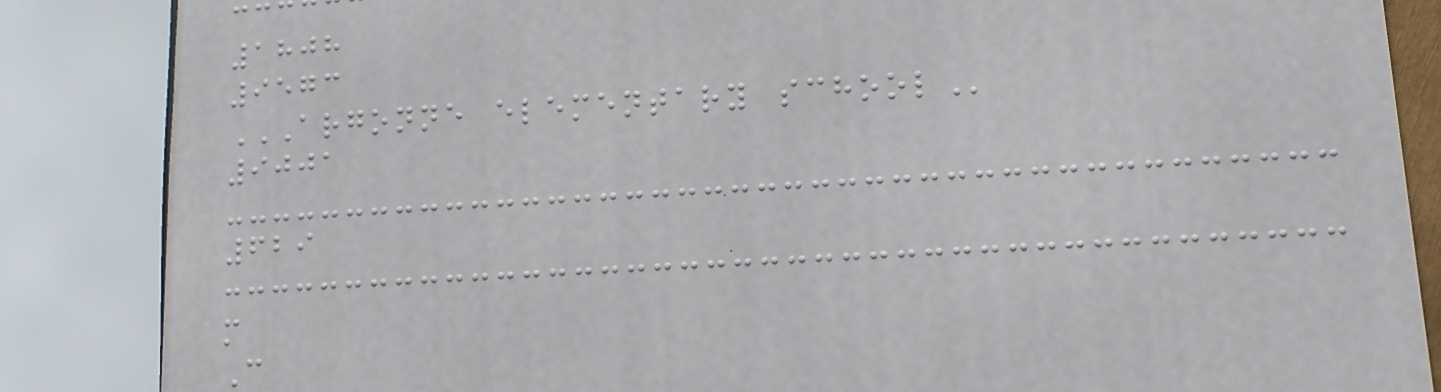1808
9573
ARGONNE ELEMENTARY SCHOOL
9001
629
m
C
